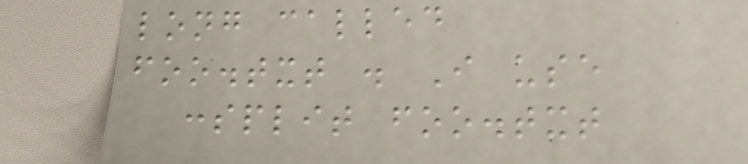long called
foo.txt . I use
:split foo.txt
